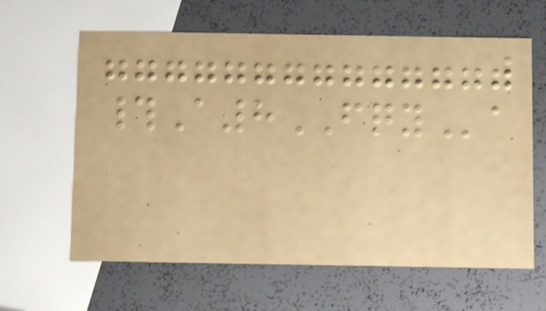#A8FQYa
